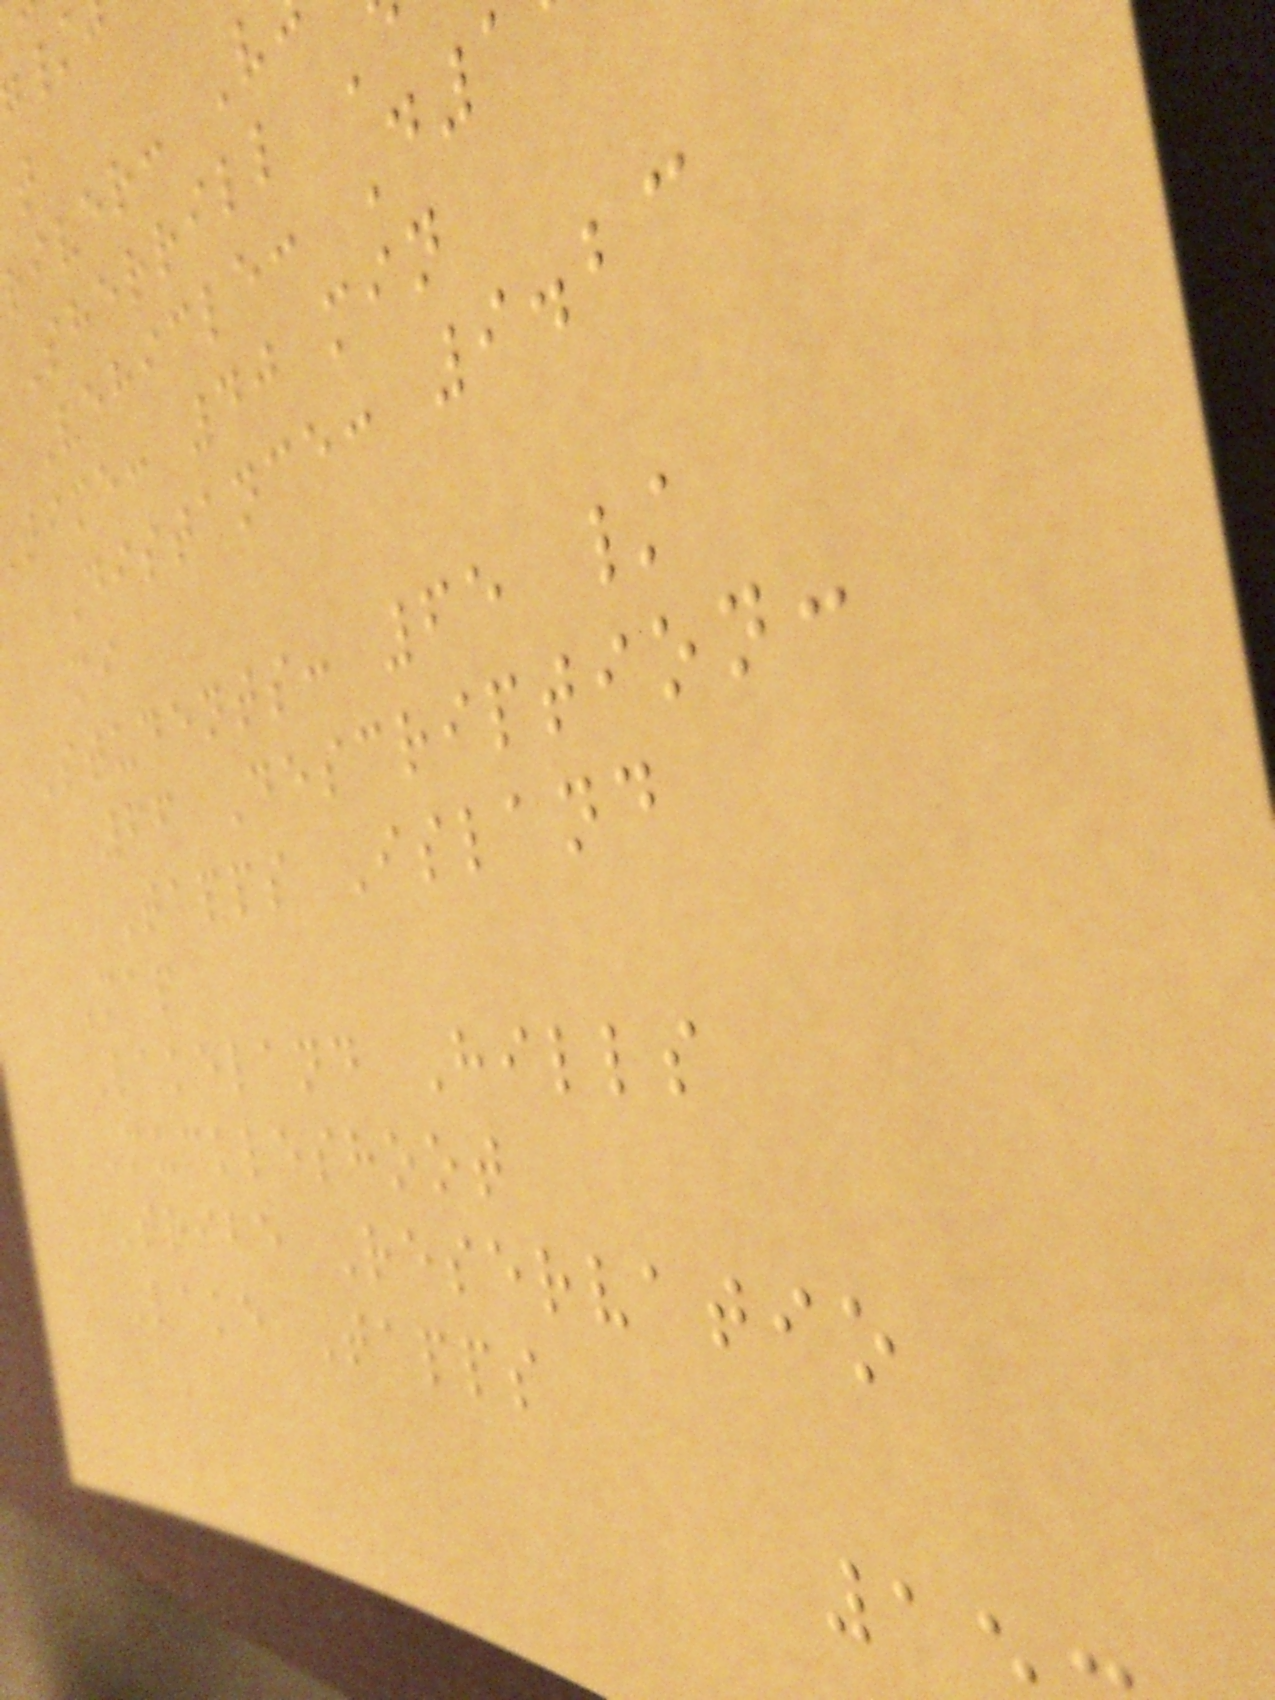river: V
Sherrill
Vehicle: D
time: 40 min
Distance: 9.23
mi
Students: 65 /
66 Description:
Tapps Island
Map
Lakeland Hills
Muckleshoot
Tribe Reservatio
Lake Tapps
